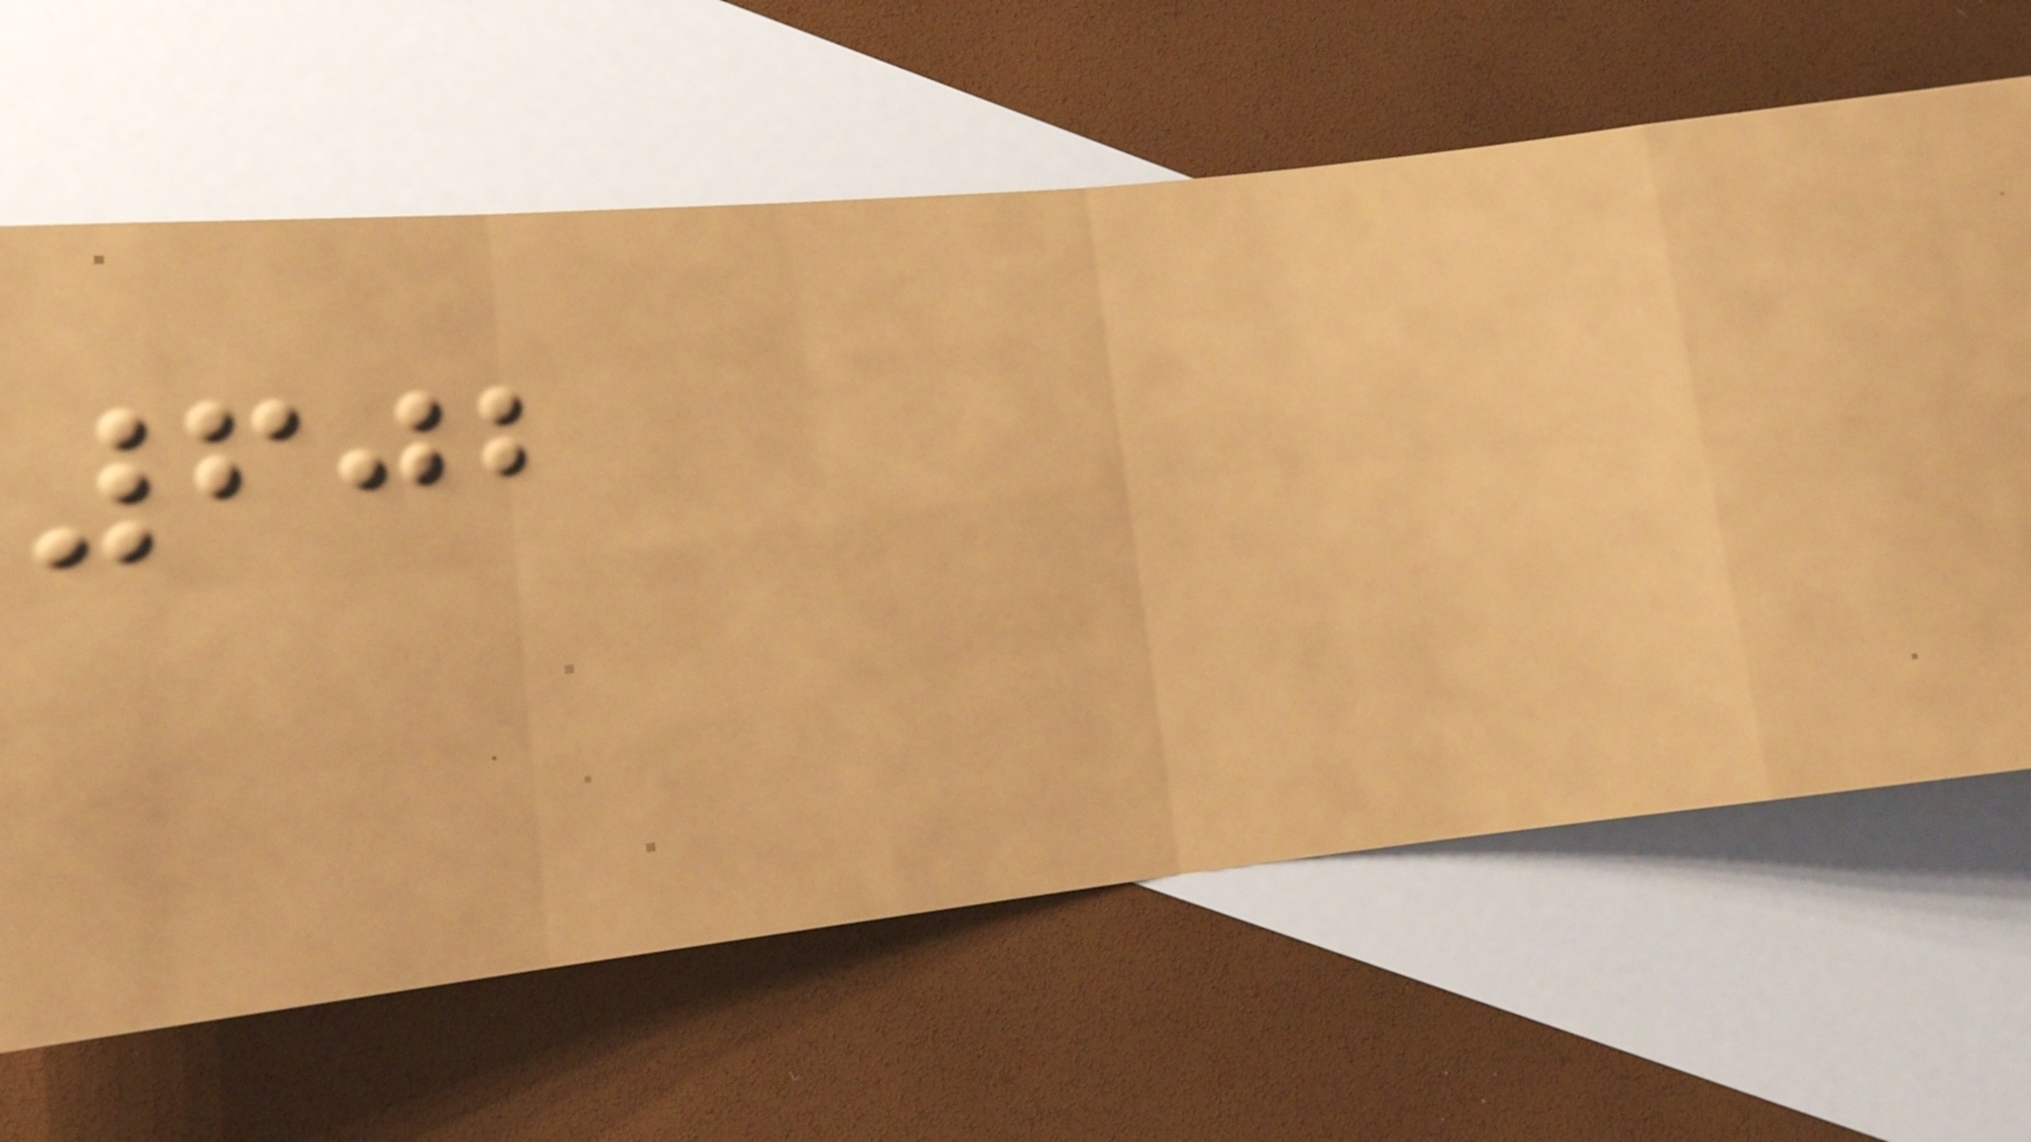602
